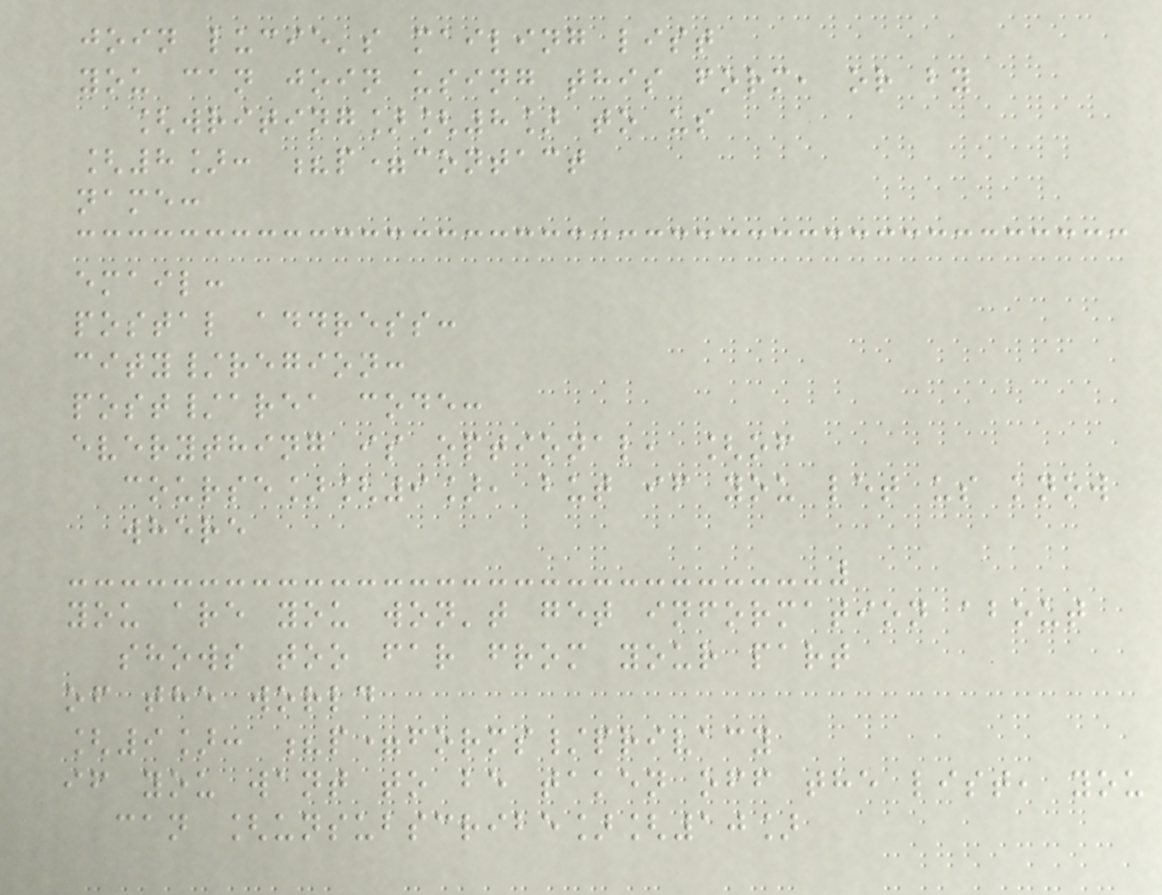join lucie's mailing list
you can join using this form, or by
[writing][8] to us
[8]: ?p=contact
name:
email:
postal address:
city/region:
post/area code:
everything is optional, [of
course][9], but if you let us know
where
you are you won't get information about
shows too far from your part
of the world
[9]: ?p=forms/privacy
if you want to be taken off the list, you
can [unsubscribe][10]
